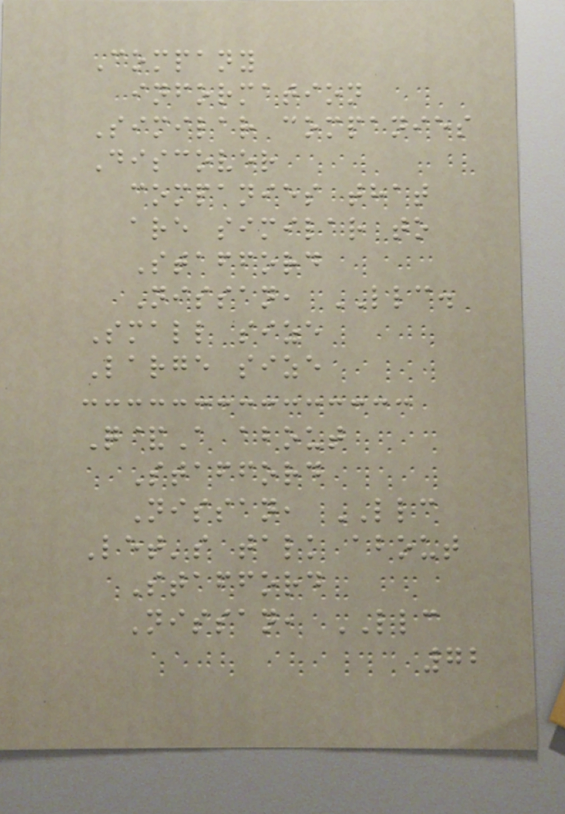Company
information
Similar companies
Discover
companies that
are similar to
Stafford
Nissan, LLC.
Small size
Large size
Q&A about
Stafford
Nissan, LLC
Let's talk about
Stafford
Nissan, LLC
72
